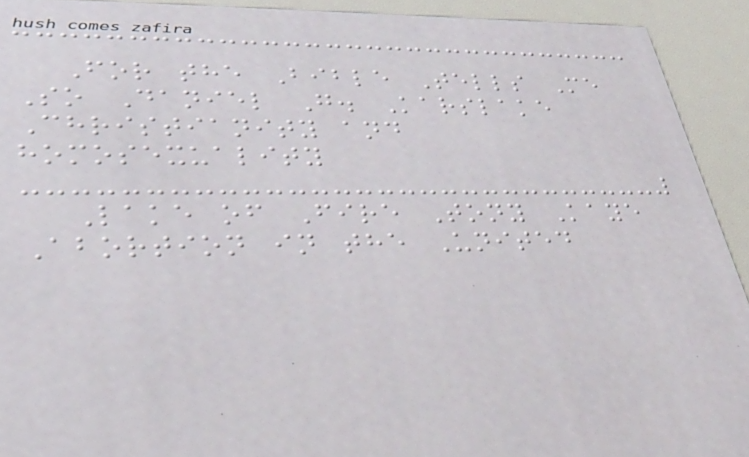For the Bible Tells Me
So Daniel G. Karslake
Christianity and
homosexuality
Lake of Fire Tony Kaye
Abortion in the United
